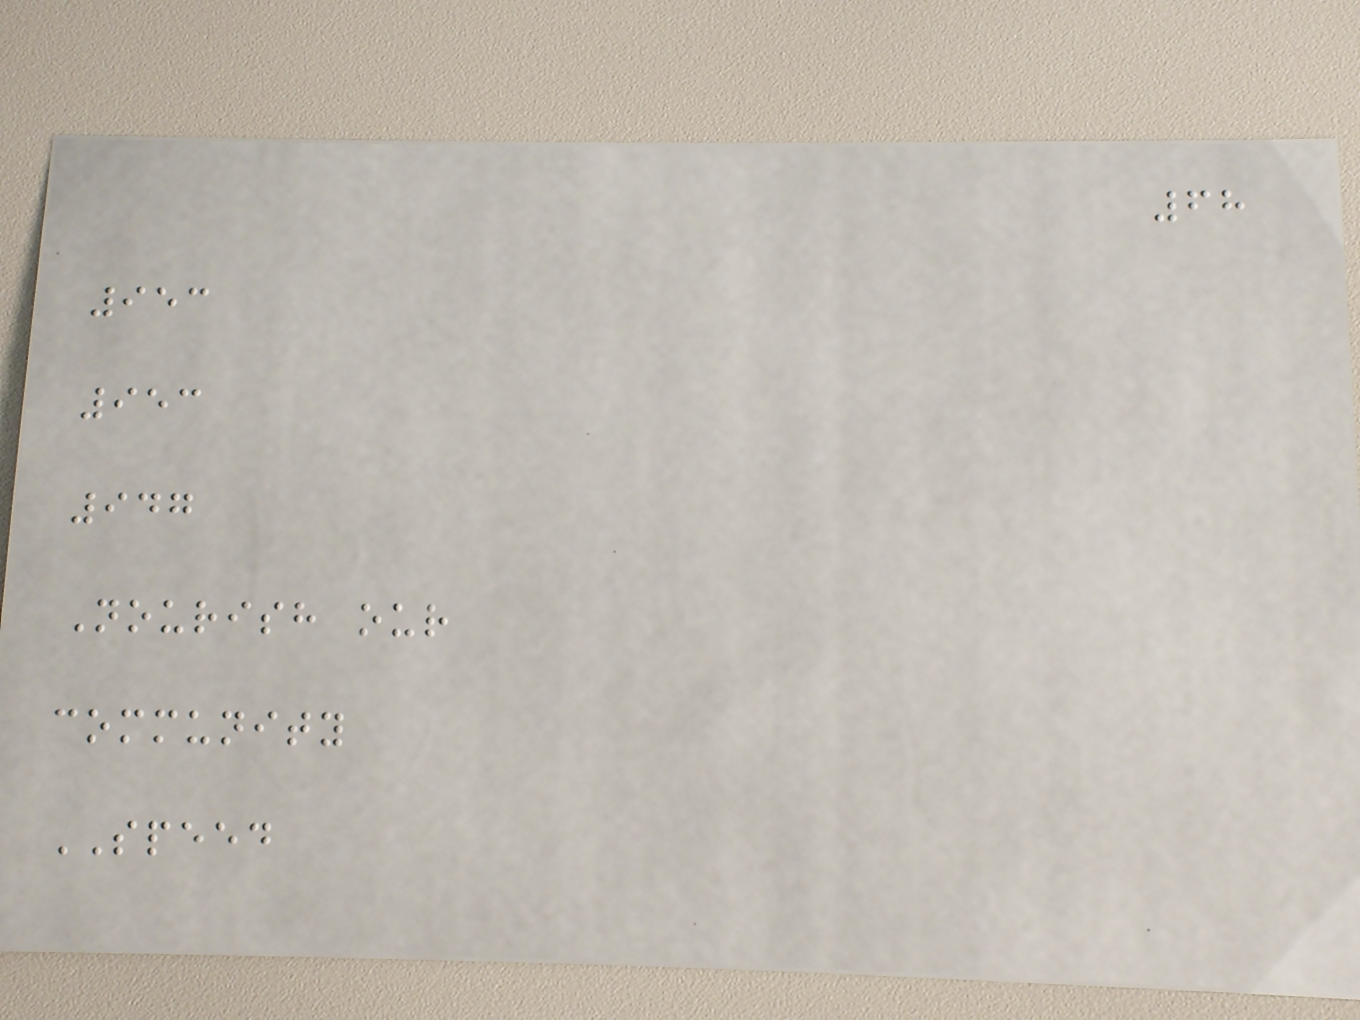68
953
953
947
Nourish our
community
SPEED
